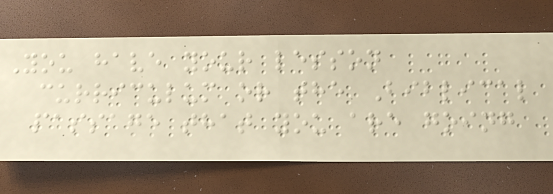You have your lesson
curriculum or the Biblical
passage that you are going
